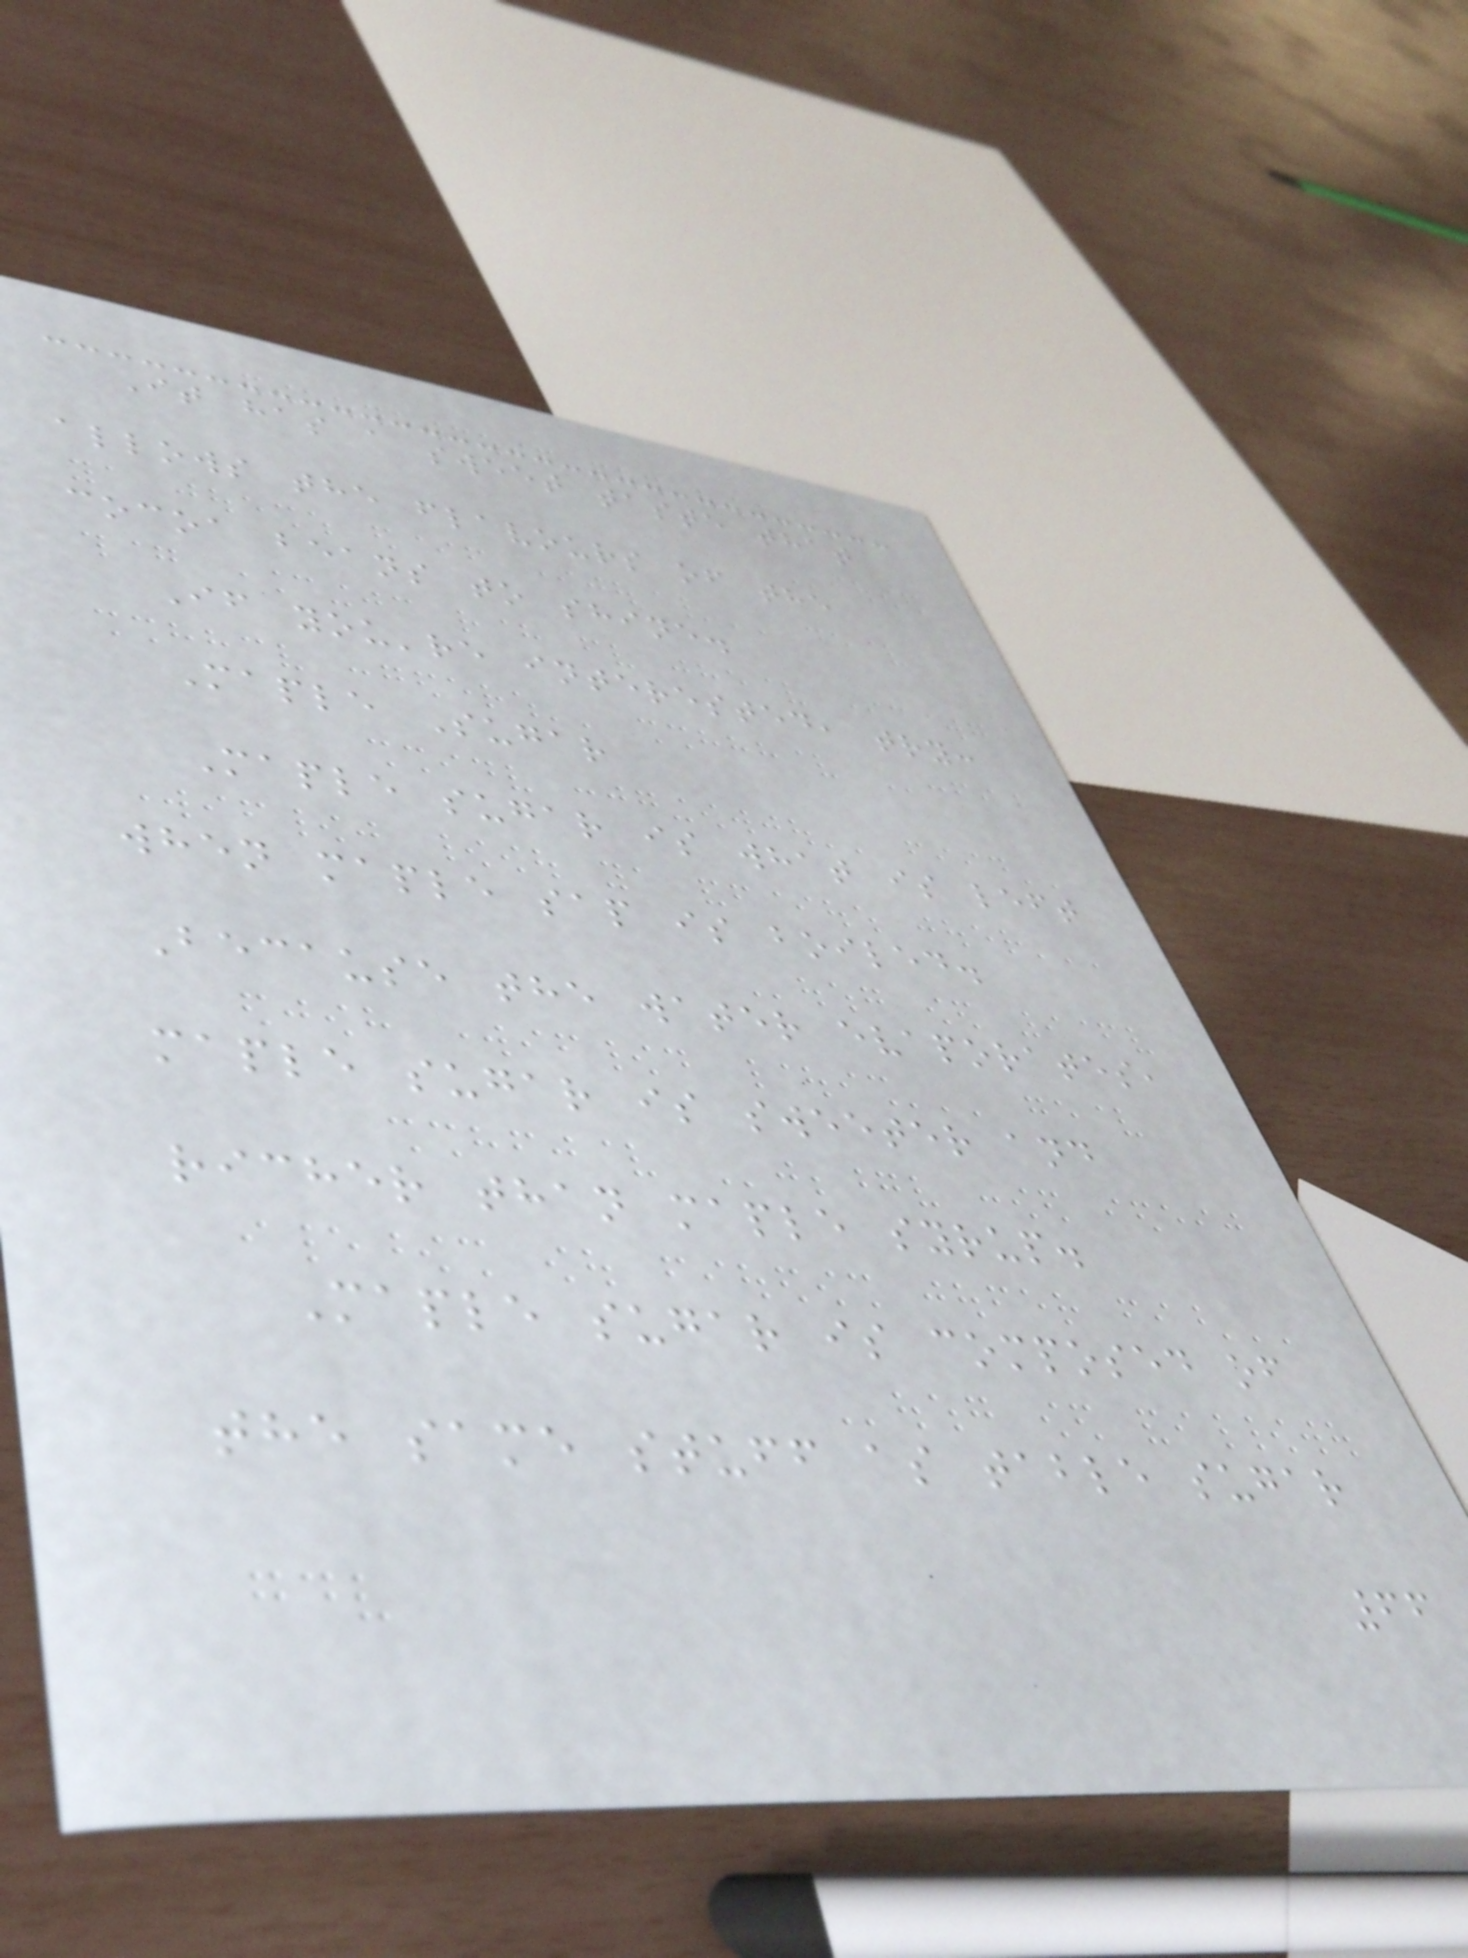It has a sweet taste that
allows the flavours of the
cocoa beans to shine.
If you're interested, try:
Maple Sugar
Maple sugar is what is left
when maple sap is boiled.
Because the water evaporates,
maple sugar is sweeter and
richer than maple syrup.
Maple sugar is composed of
the same stuff as table sugar
66
